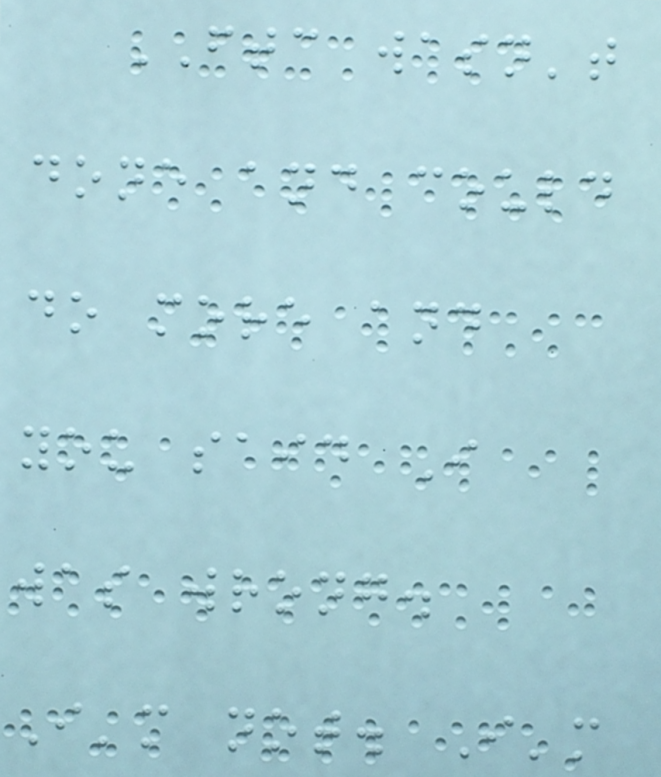FTC wasn't
done and could
do more and
you said I
was wrong.
I'm not. I'm
